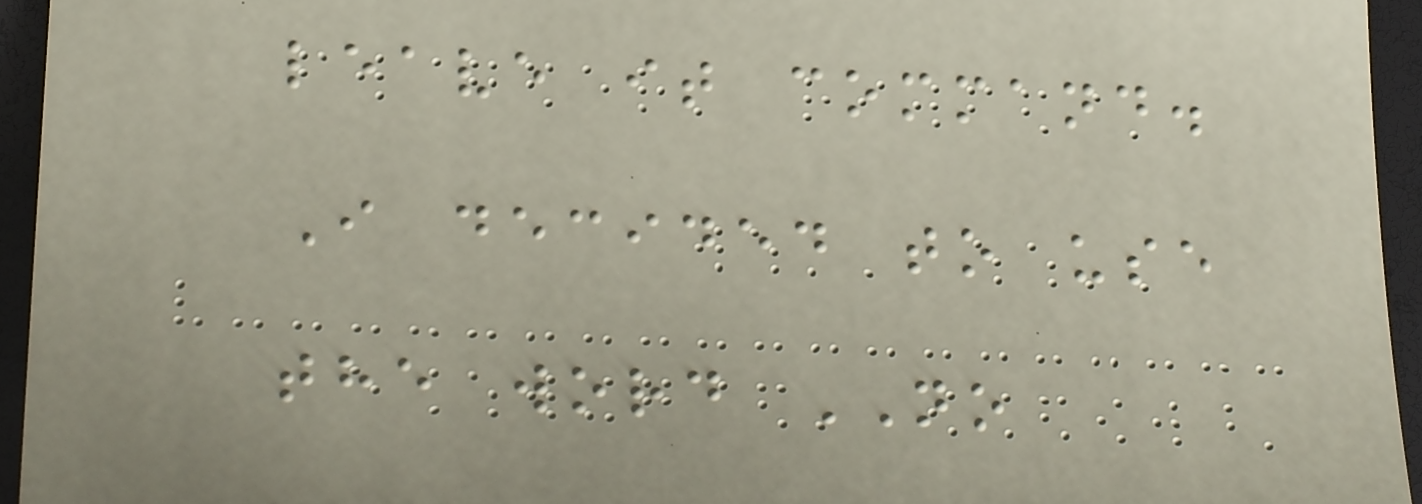leave it command.
I decided to use
the word NO
